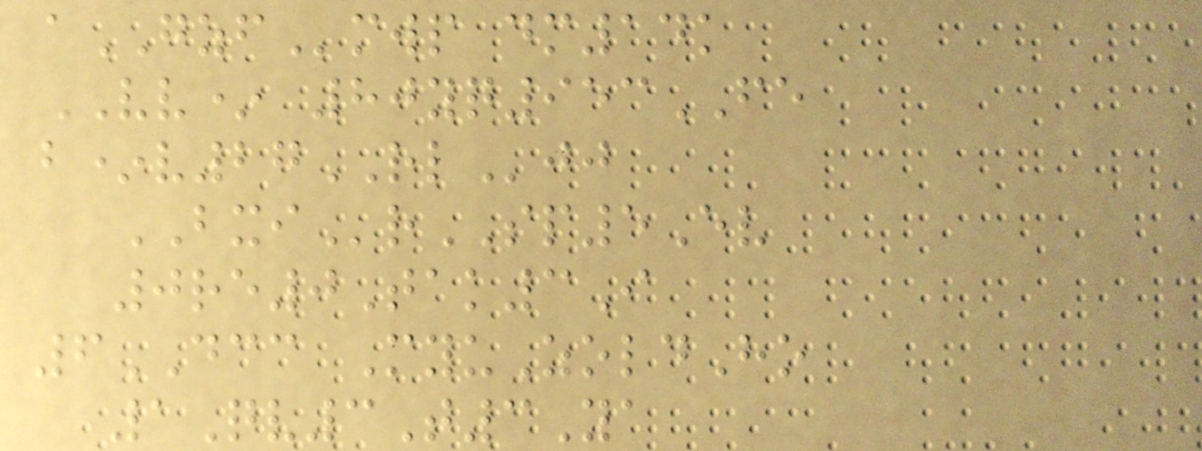aGZFmwp dm14k
VV* 80yq953FE
b*v27RLjj
BXIrSP5Ev
0re0Tak3I
6DCC MyuZoldHo
1Qv3T3Ya
